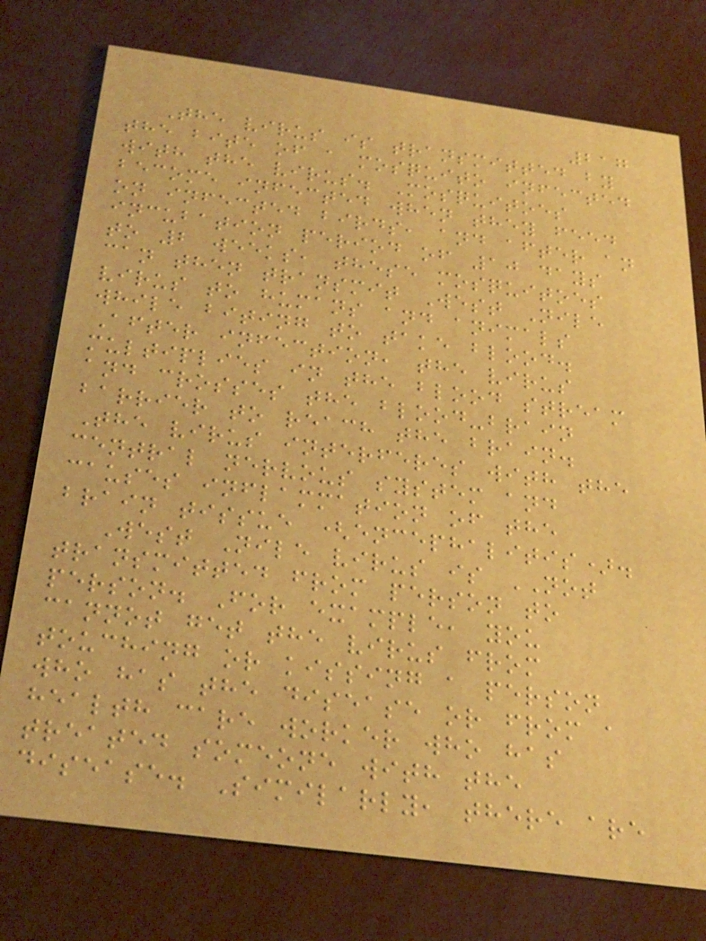217
The virus is transmitted by
the bite of a mosquito infected
with the virus. Mosquitoes
become infected when they feed
on infected birds, and after an
incubation period of 10 days
to 2 weeks, these mosquitoes
can then transmit West Nile
virus to humans and animals
while biting to take blood.
After infection, the virus
multiplies in the blood stream
and crosses the blood-brain
barrier to reach the brain.
The virus interferes with the
central nervous system and
causes inflammation of the
brain tissue (encephalitis).
West Nile virus is NOT
transmitted from person to
person. For example, you
cannot get the virus from
touching or kissing a person
who has the disease or from a
health care worker who has
treated someone with the
disease. Similarly, there are
